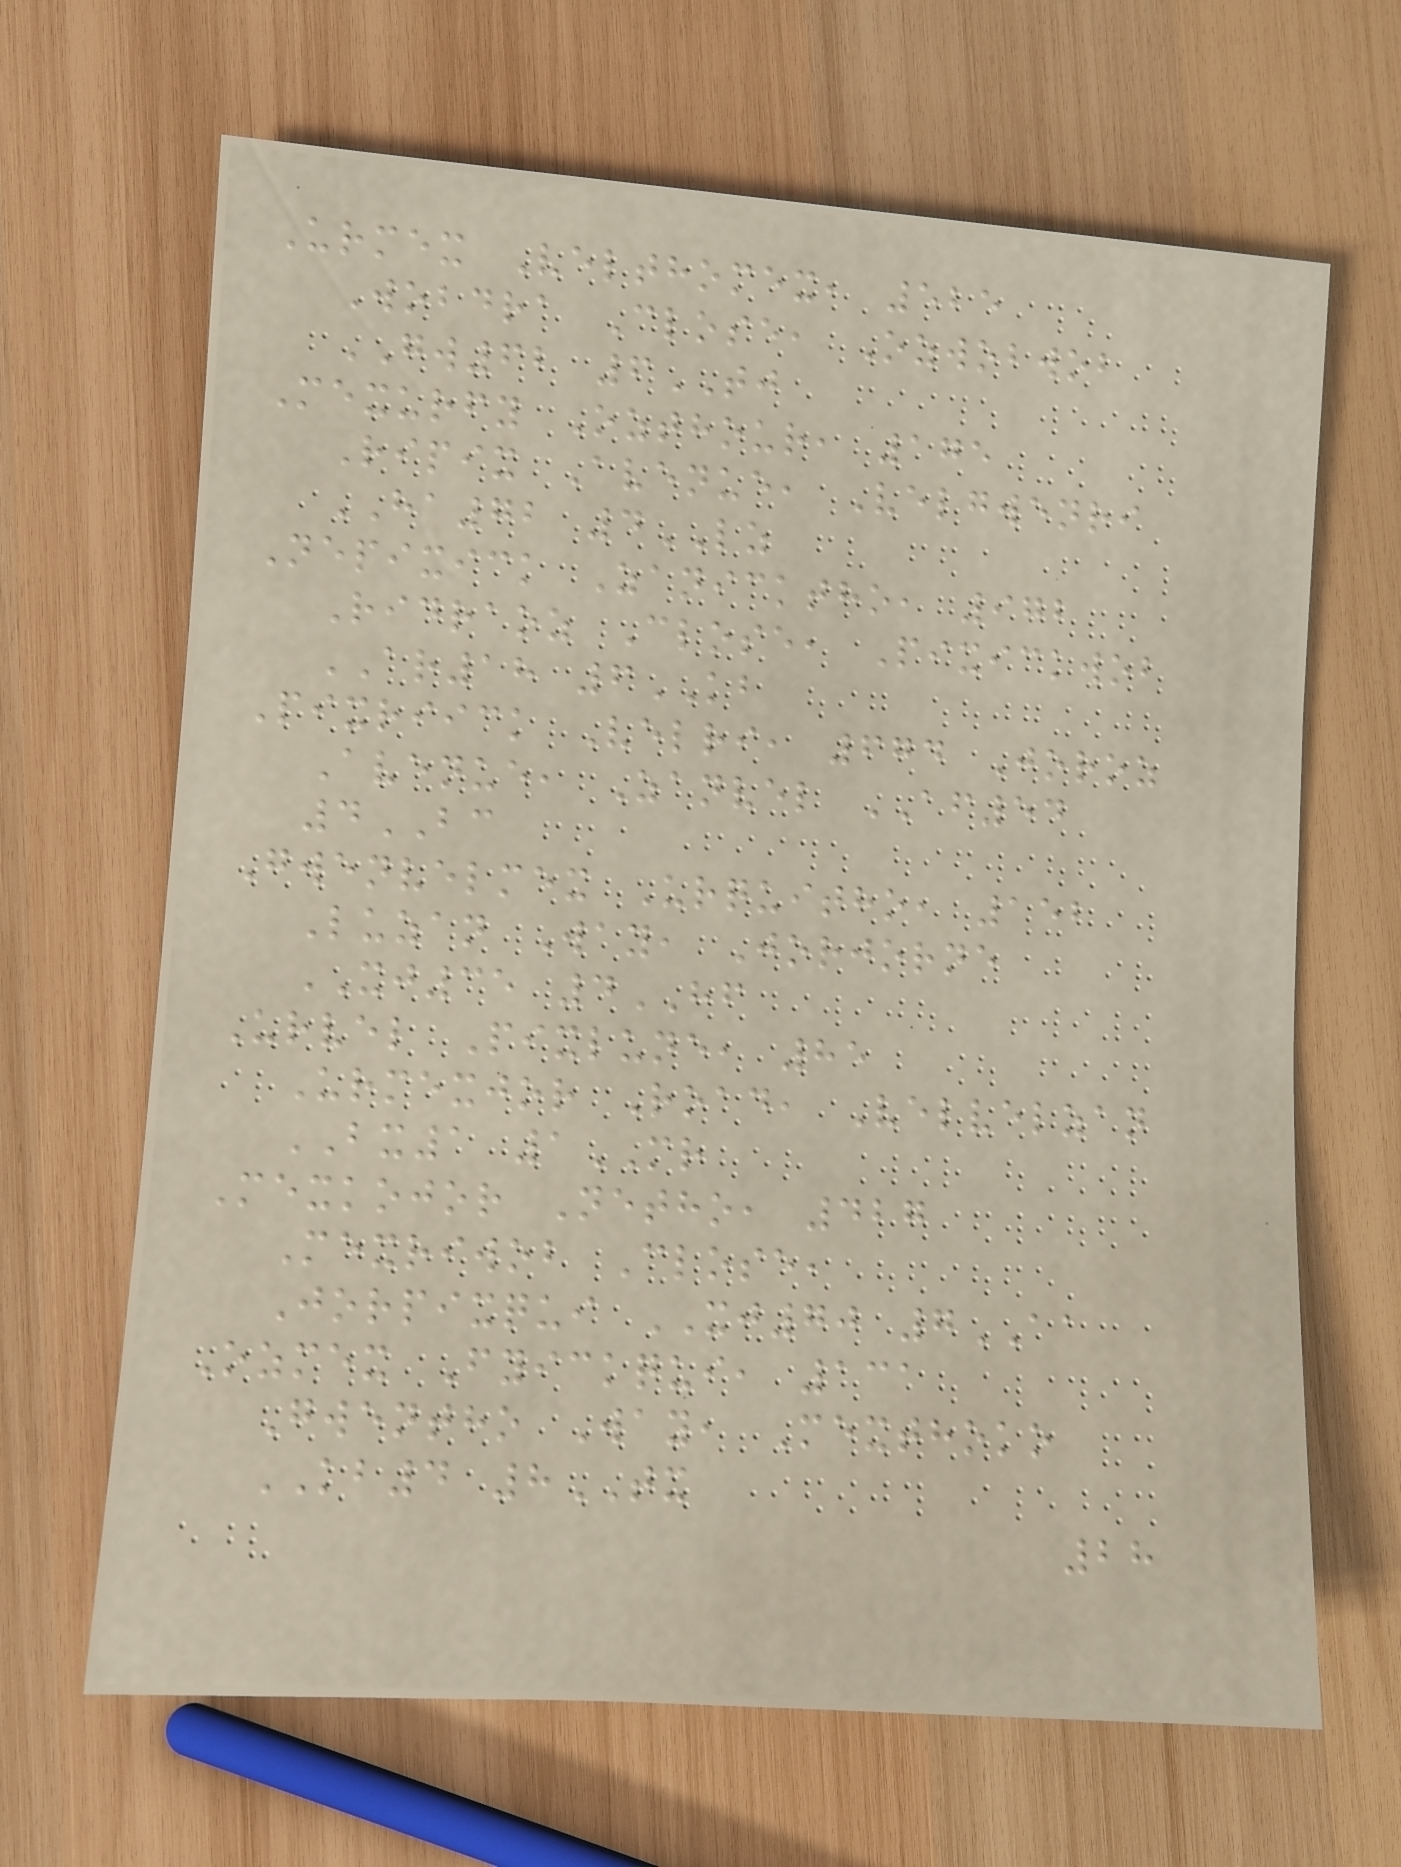Urmex Velthomex, 525
Wobdra Close, Ozwobwob
GW62 6TJ
Mexurfy Ozthour, 175
Ripix Avenue, Velgwenri
HA72 4LZ
Nepixick Zanicktho, 972
Ridraoz Close, Pixickwob
AR18 6KB
Pixriick Velri, 674 Joroz
Avenue, Zanvel AF54
4BC
Gwenvelmex Urquitho, 152
Luzan Way, Jorjorne
XJ35 4HF
Urvel Pixlune, 85
Urmexjor Road, Velvelzan
BX1 1MR
Mexkojor Netho, 427
Mexriwob Close,
Jorpixqui XJ70 7AA
Ozmex Fyickqui, 131
Gwentho Way, Mexthoko
KB4 8TX
28
